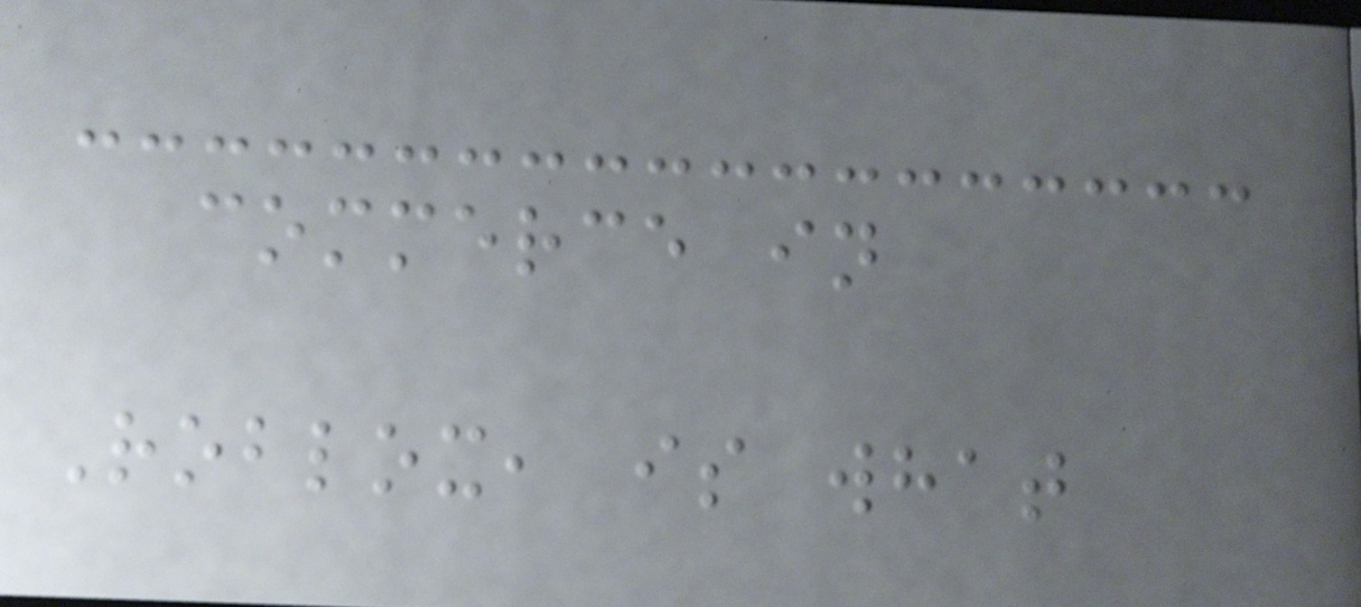commerce in
Roblox, is what
